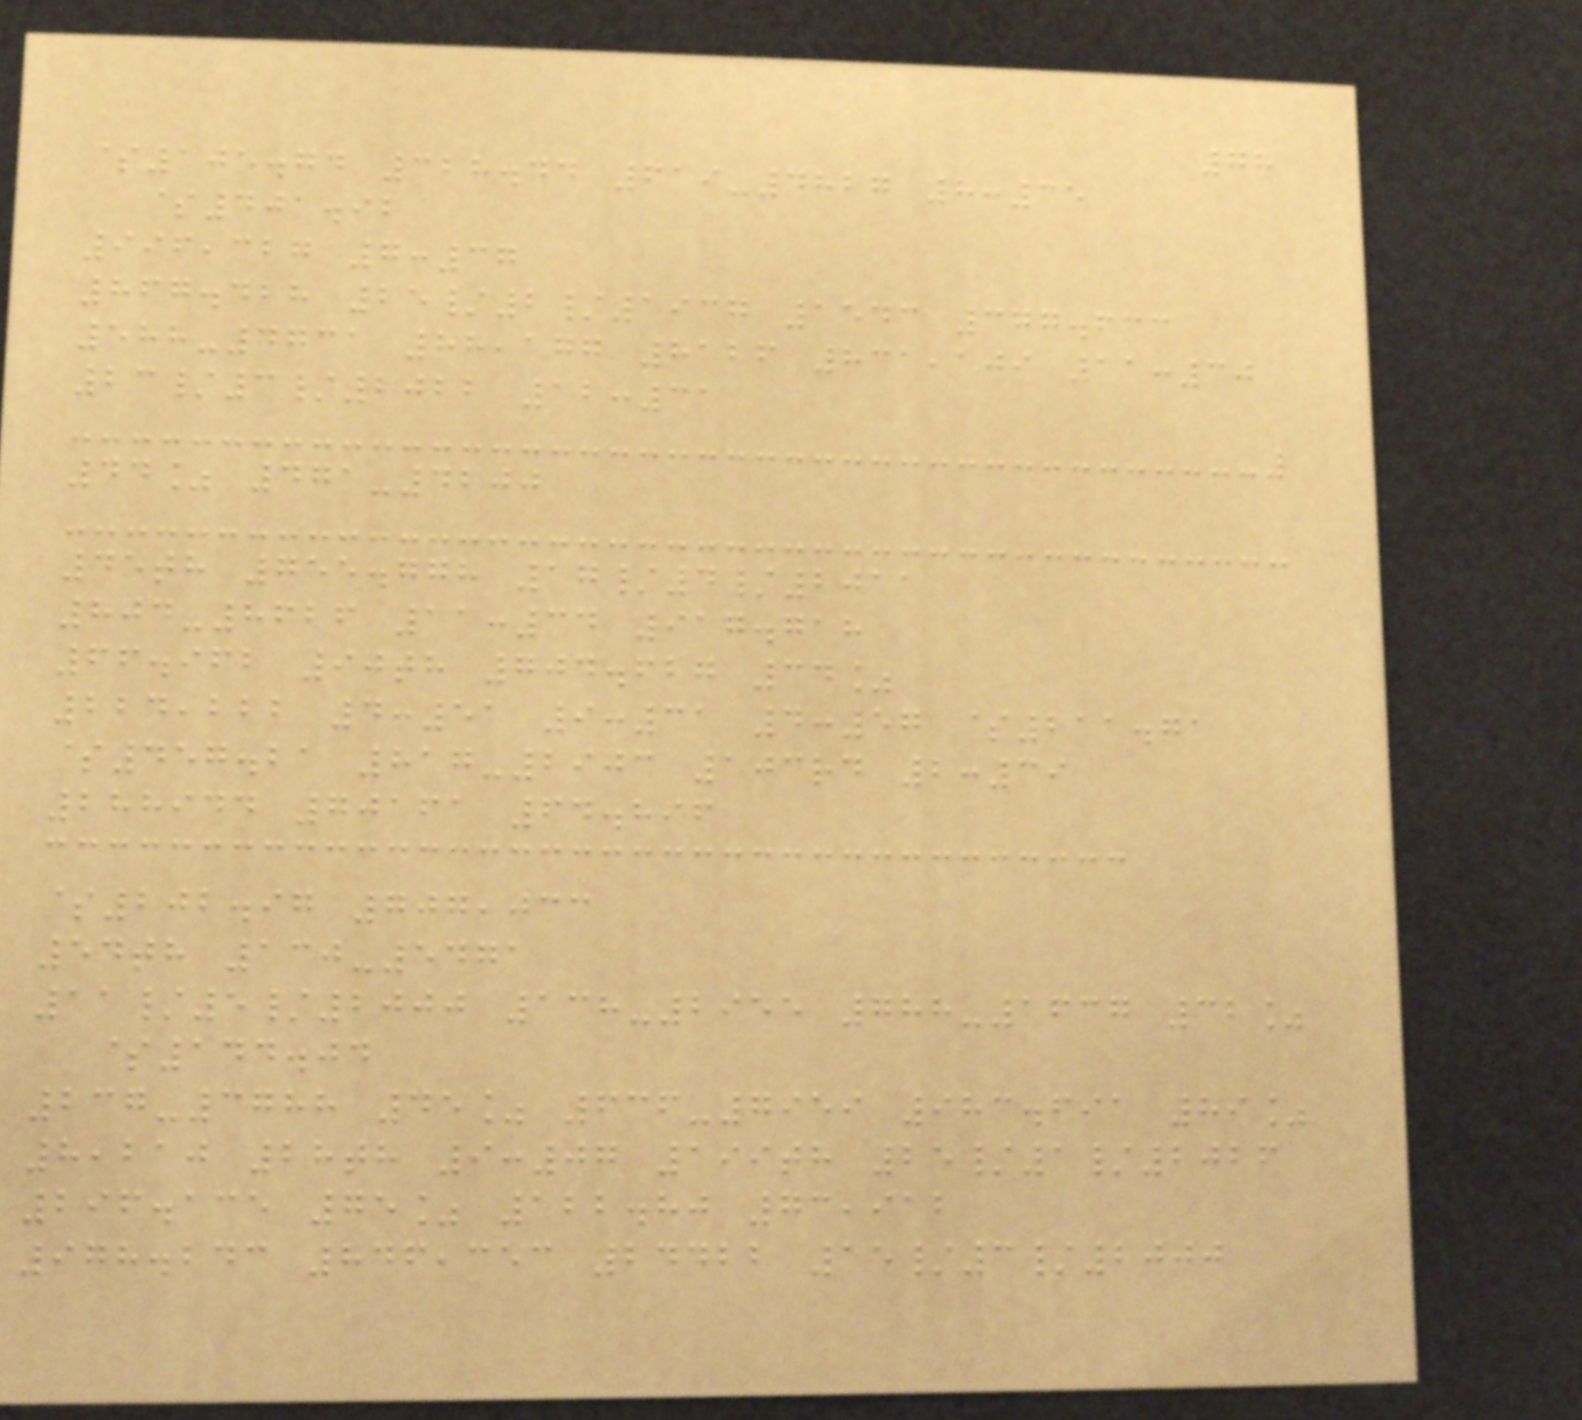78
$105.74 328.44 619-4827 8:35
$401.92
996,327 7:37
867.428 25/2/1937 1543 377.633
588-4731 88,177 8126 831,109 11:30
23/3/2022 12:31
44% 471-4200
45th 755.778 17/4/2011
804-8626 11:34 917.718
66.962 90th 704.627 34%
224,222 4:51 9:31 4:57 $211.71
$457.21 817-2903 103rd 2:39
288944 70161 64.896
$202.97 707,033
54th 130-5471
11/5/2000 138-2955 788-1637 32%
$144.04
237-3788 45% 636-7959 983.691 89%
8,210 28th 9:07 199th 25/1/2026
296.135 75% 122.80 73,912
978.243 846,353 24422 15/3/2000
